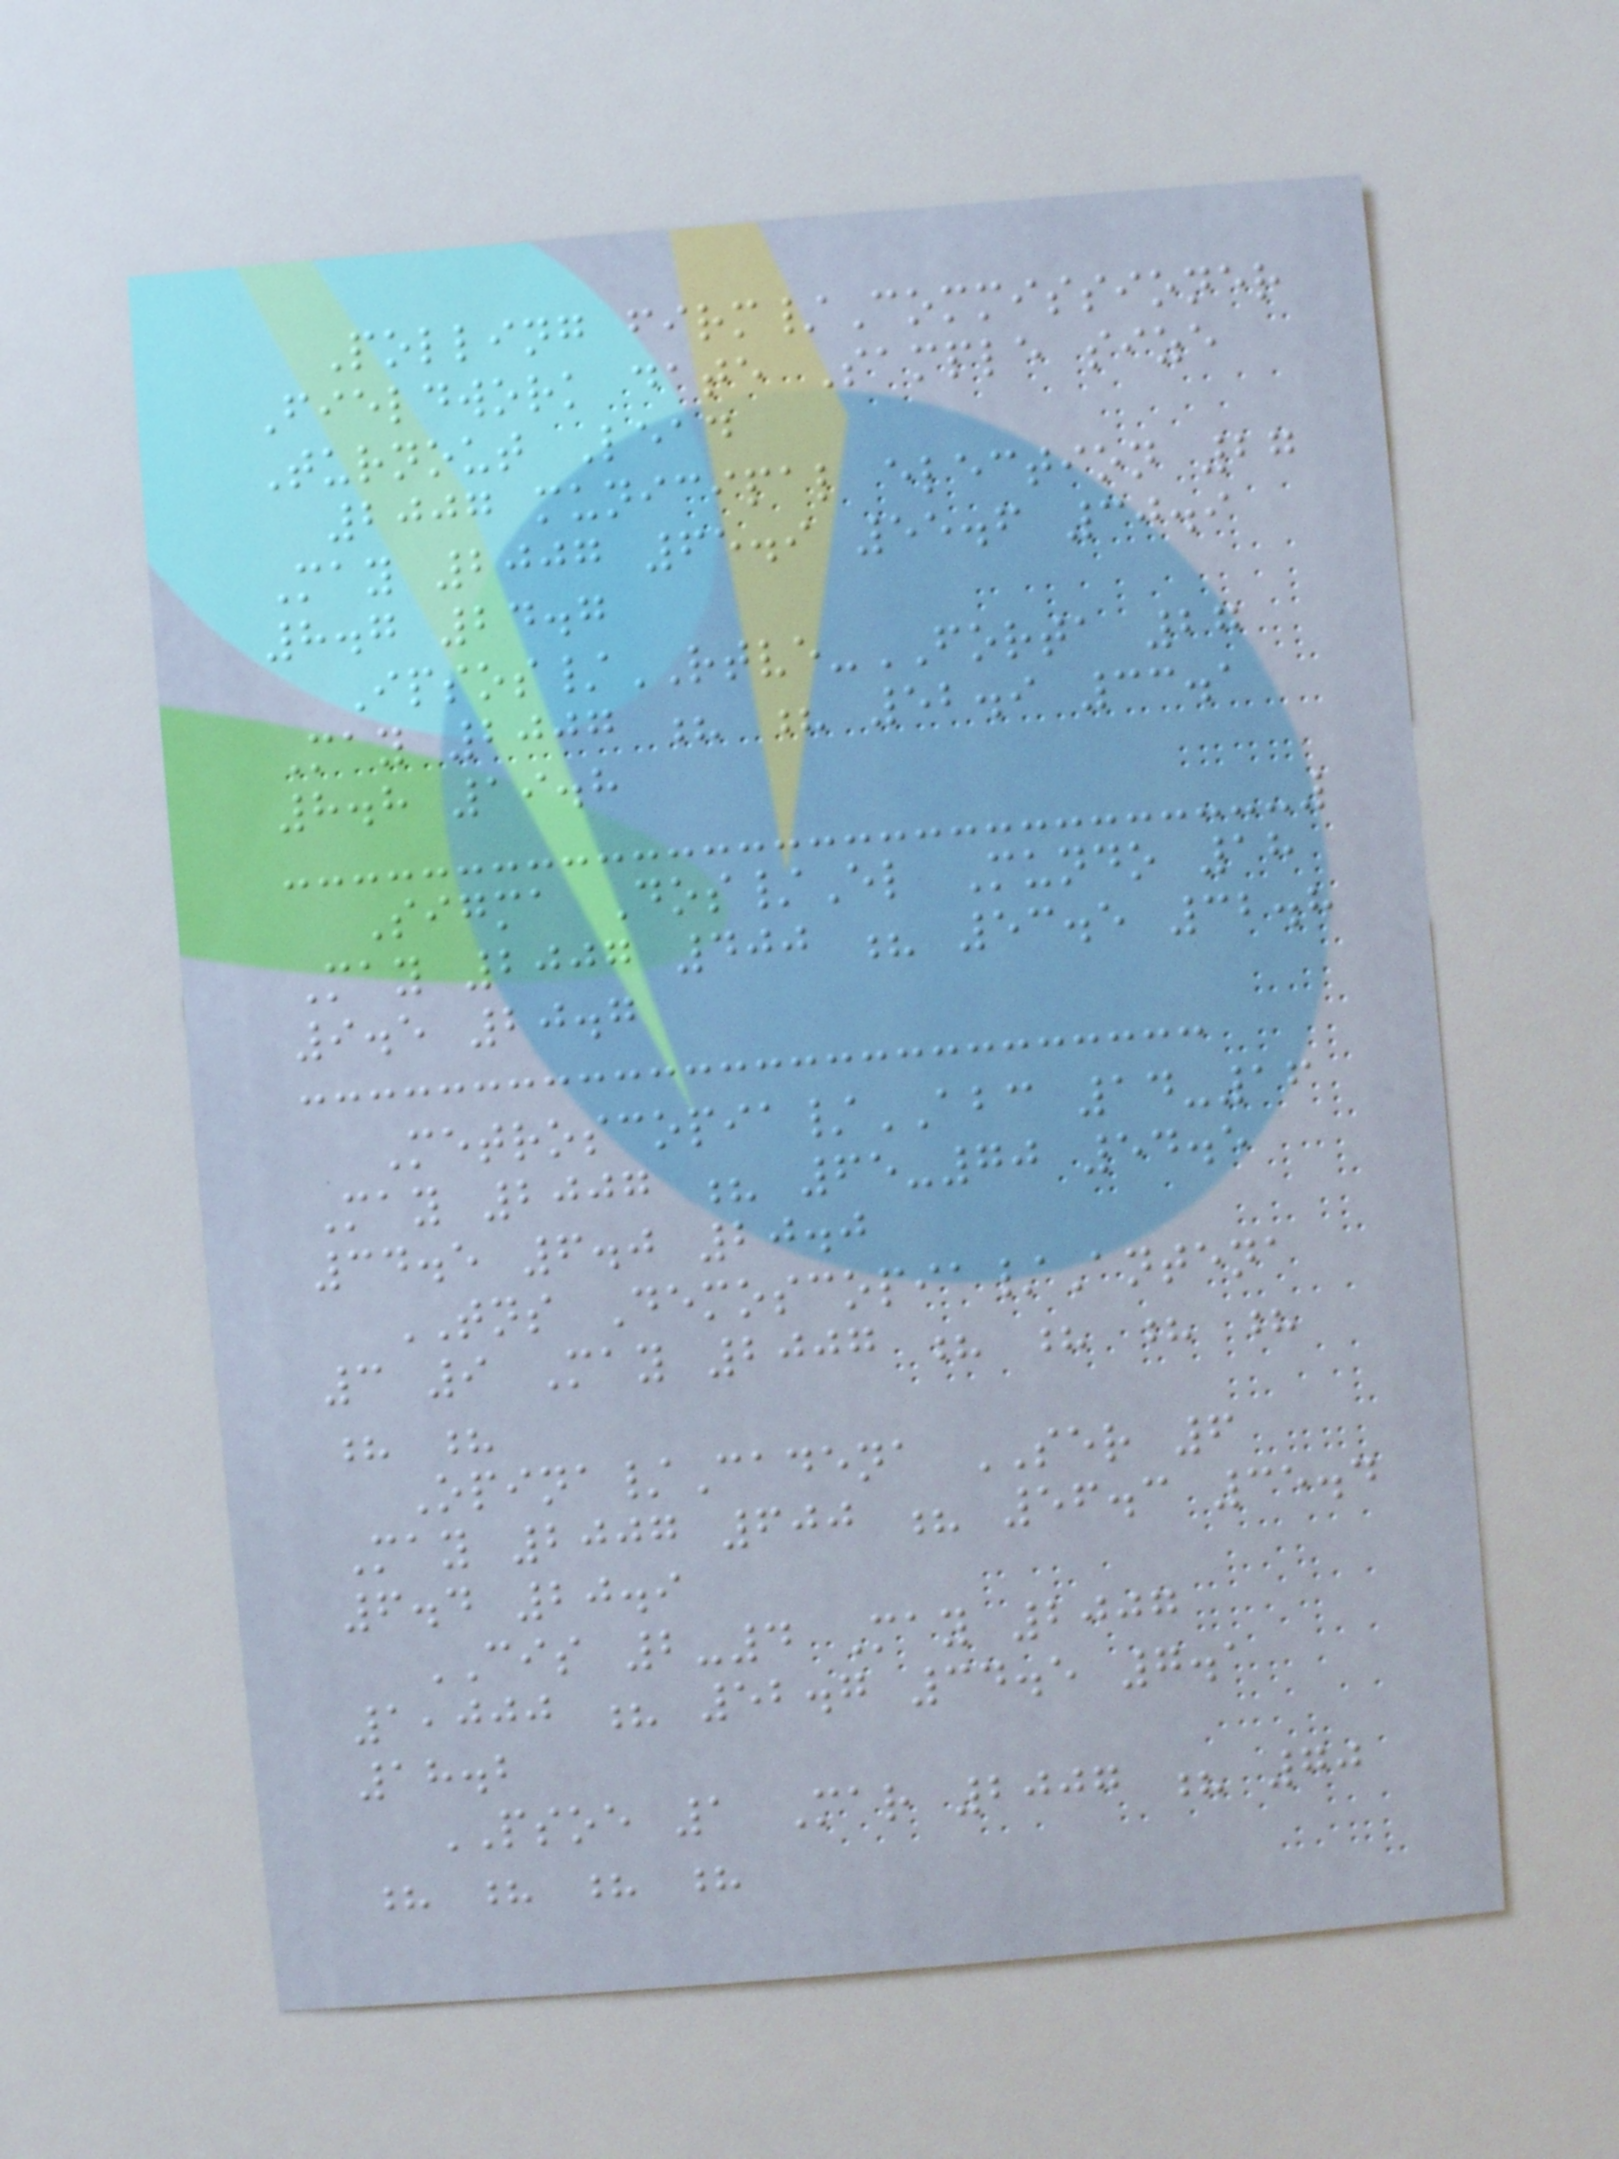Polling firm/Commissioner
Fieldwork date Sample size
Turnout Lead
2007 municipal election 27
May 2007 65.9 55.6 30.9
8.7 24.7
Ipsos/RTVE-FORTA 27
May 2007 ? ? 52.9 33.1
8.8 19.8
Sigma Dos/El Mundo 18
May 2007 400 ? 53.5 32.8
9.5 20.7
Metroscopia/ABC 14-16
May 2007 ? 65-70 54.5
34.5 6.0 20.0
TNS Demoscopia/Antena
3 9 May 2007 ? ? ? ?
? ?
Opina/Cadena SER 6
May 2007 600 ? 56.3 35.4
6.4 20.9
CIS 2-4 May 2007
1,000 ? 52.7 34.5 7.1
18.2
PSOE 1 Mar 2007 ? 70
? ? ? ?
